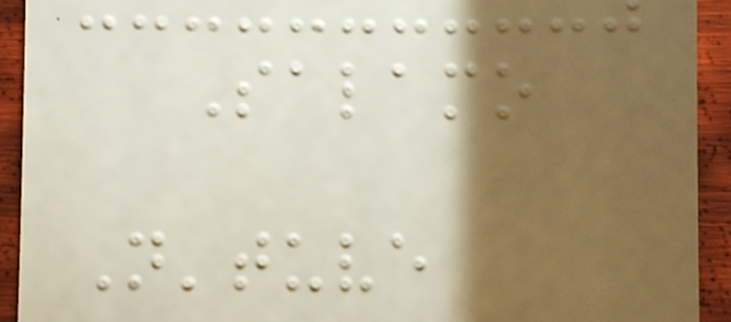Salamo
N'tuve
